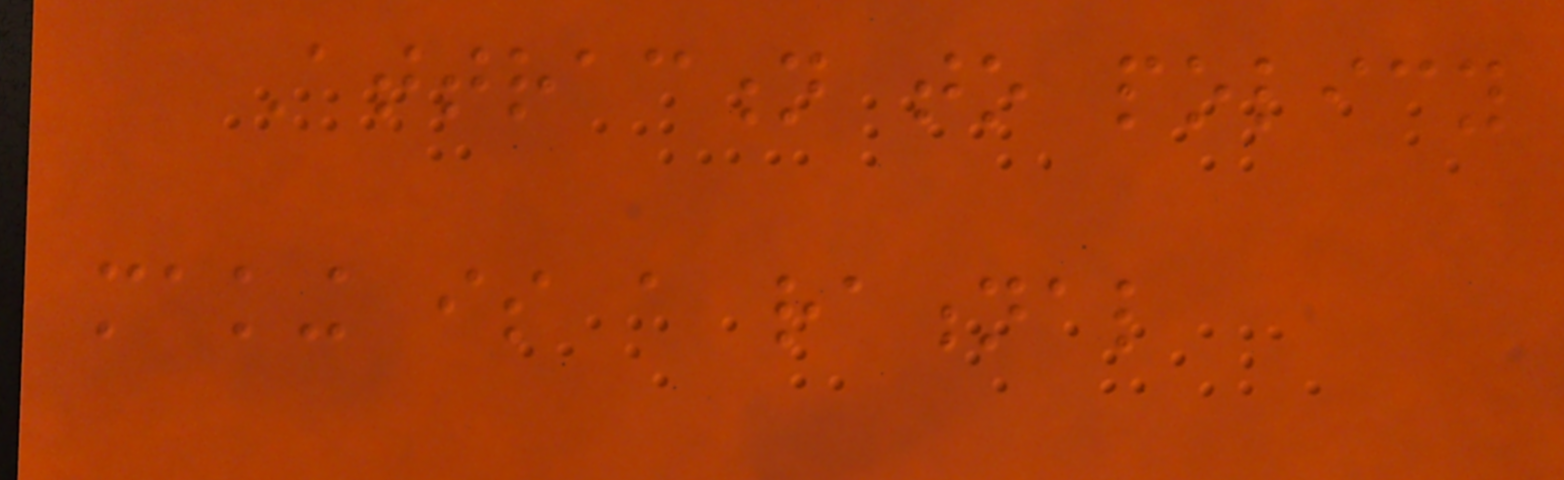Attraction to policy
making is a rational
